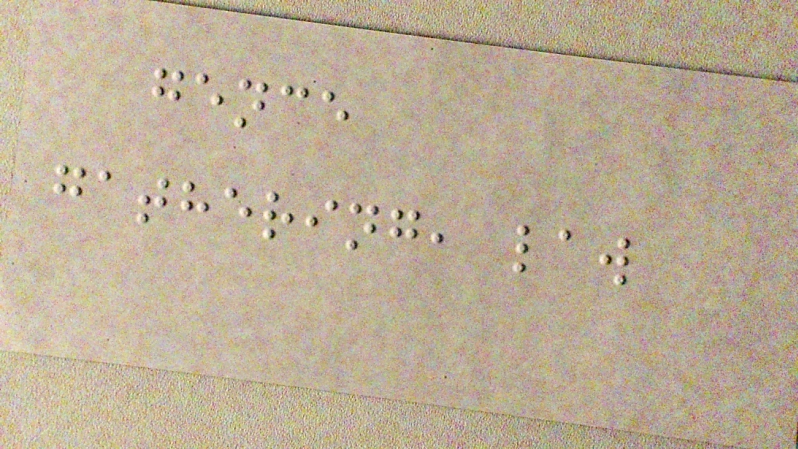gence
gathering, law
